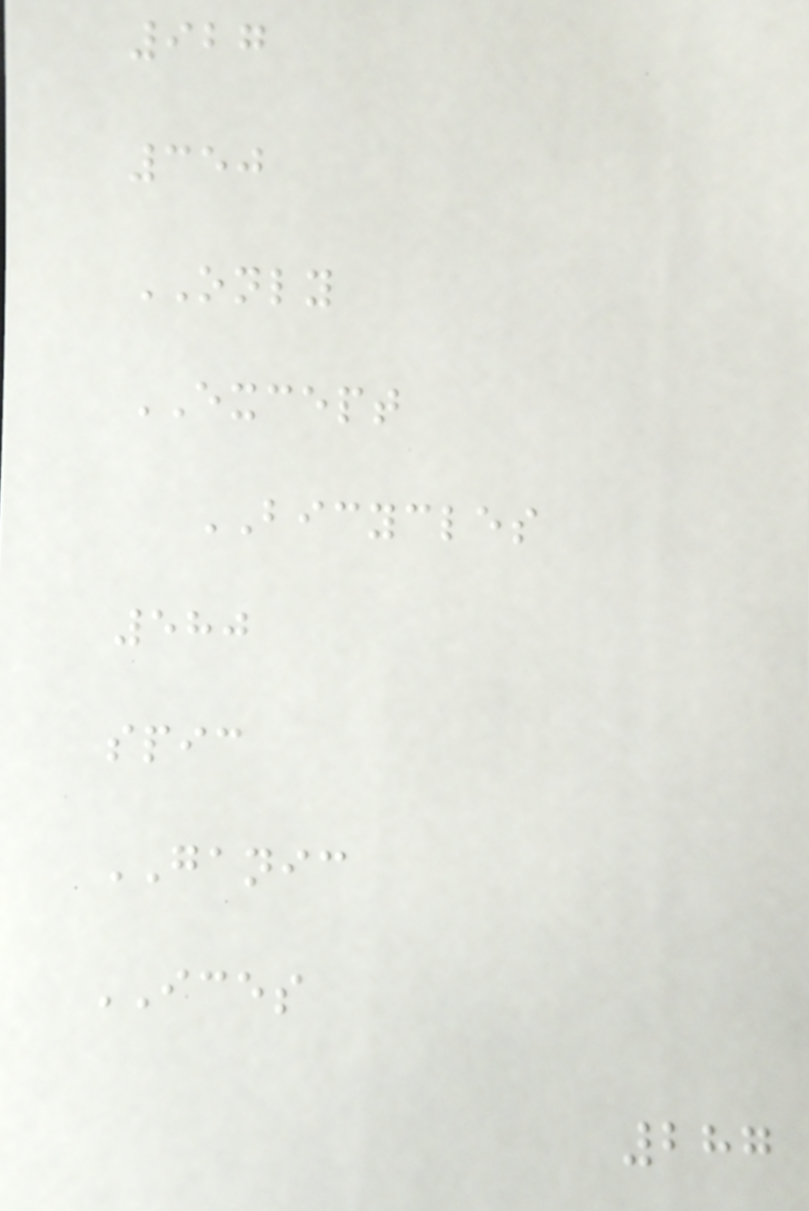927
350
ONLY
EXCEPT
BICYCLES
580
spic
GANIC
ICES
287
